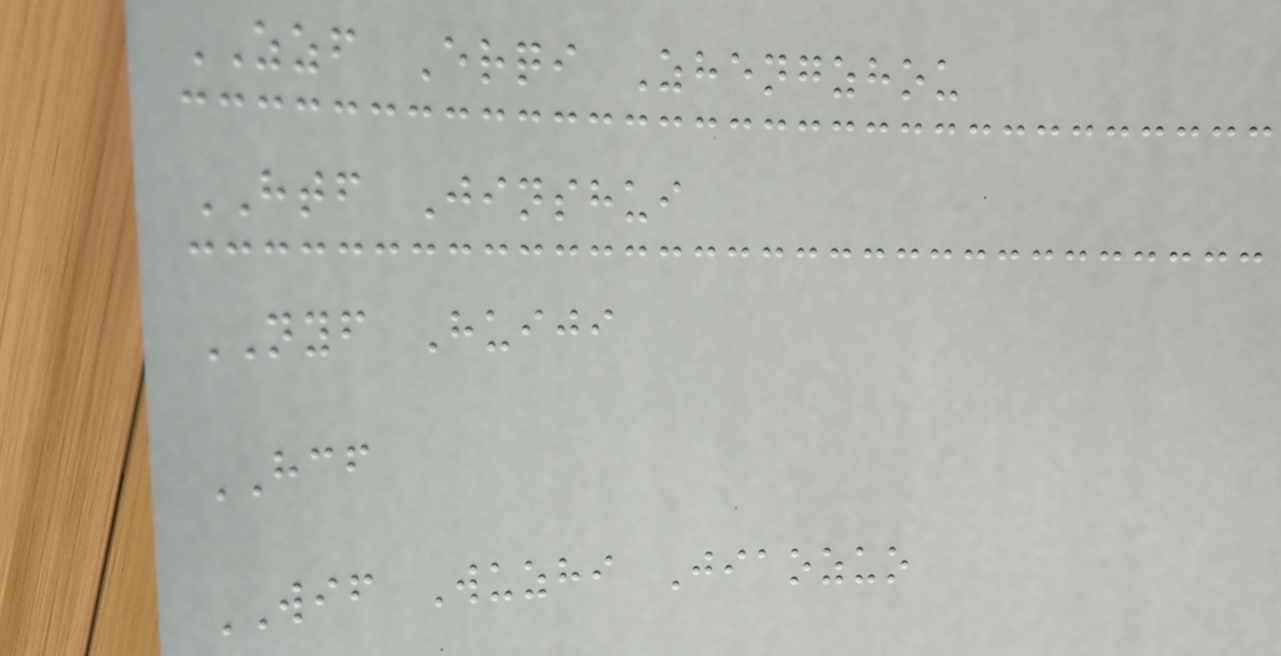ZZF Erqi Zhengzhou
HTF Jinshui
NYF Huiji
HCF
WIF Wuzhi Jiaozuo
